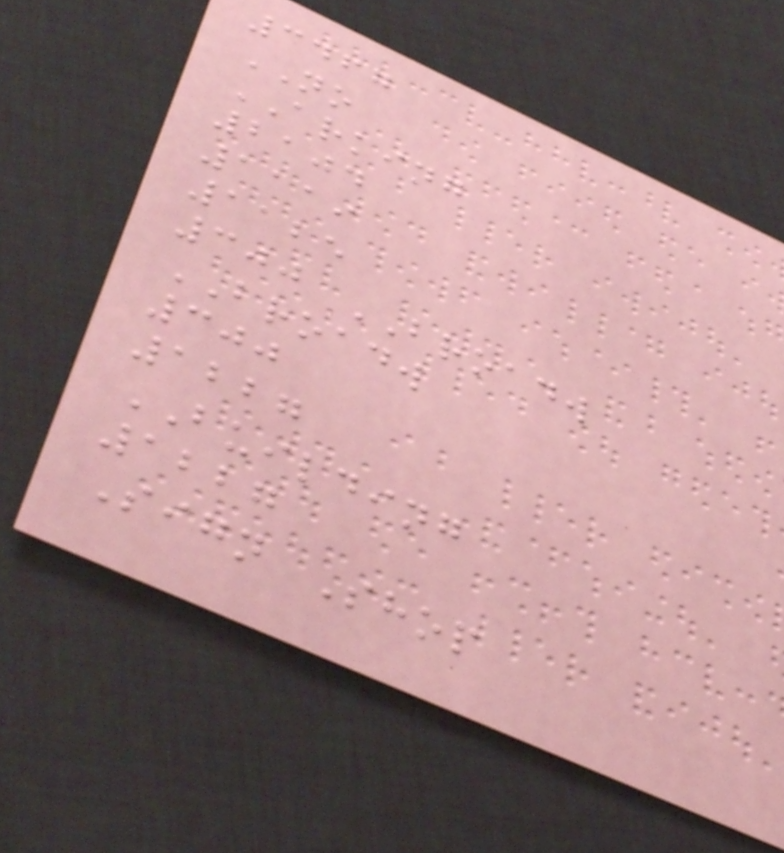3467
NO
ARKING
2104
1119
1125
300 BROADW
BROADW
300
1227
BUILDING
1227
Sign Shop
